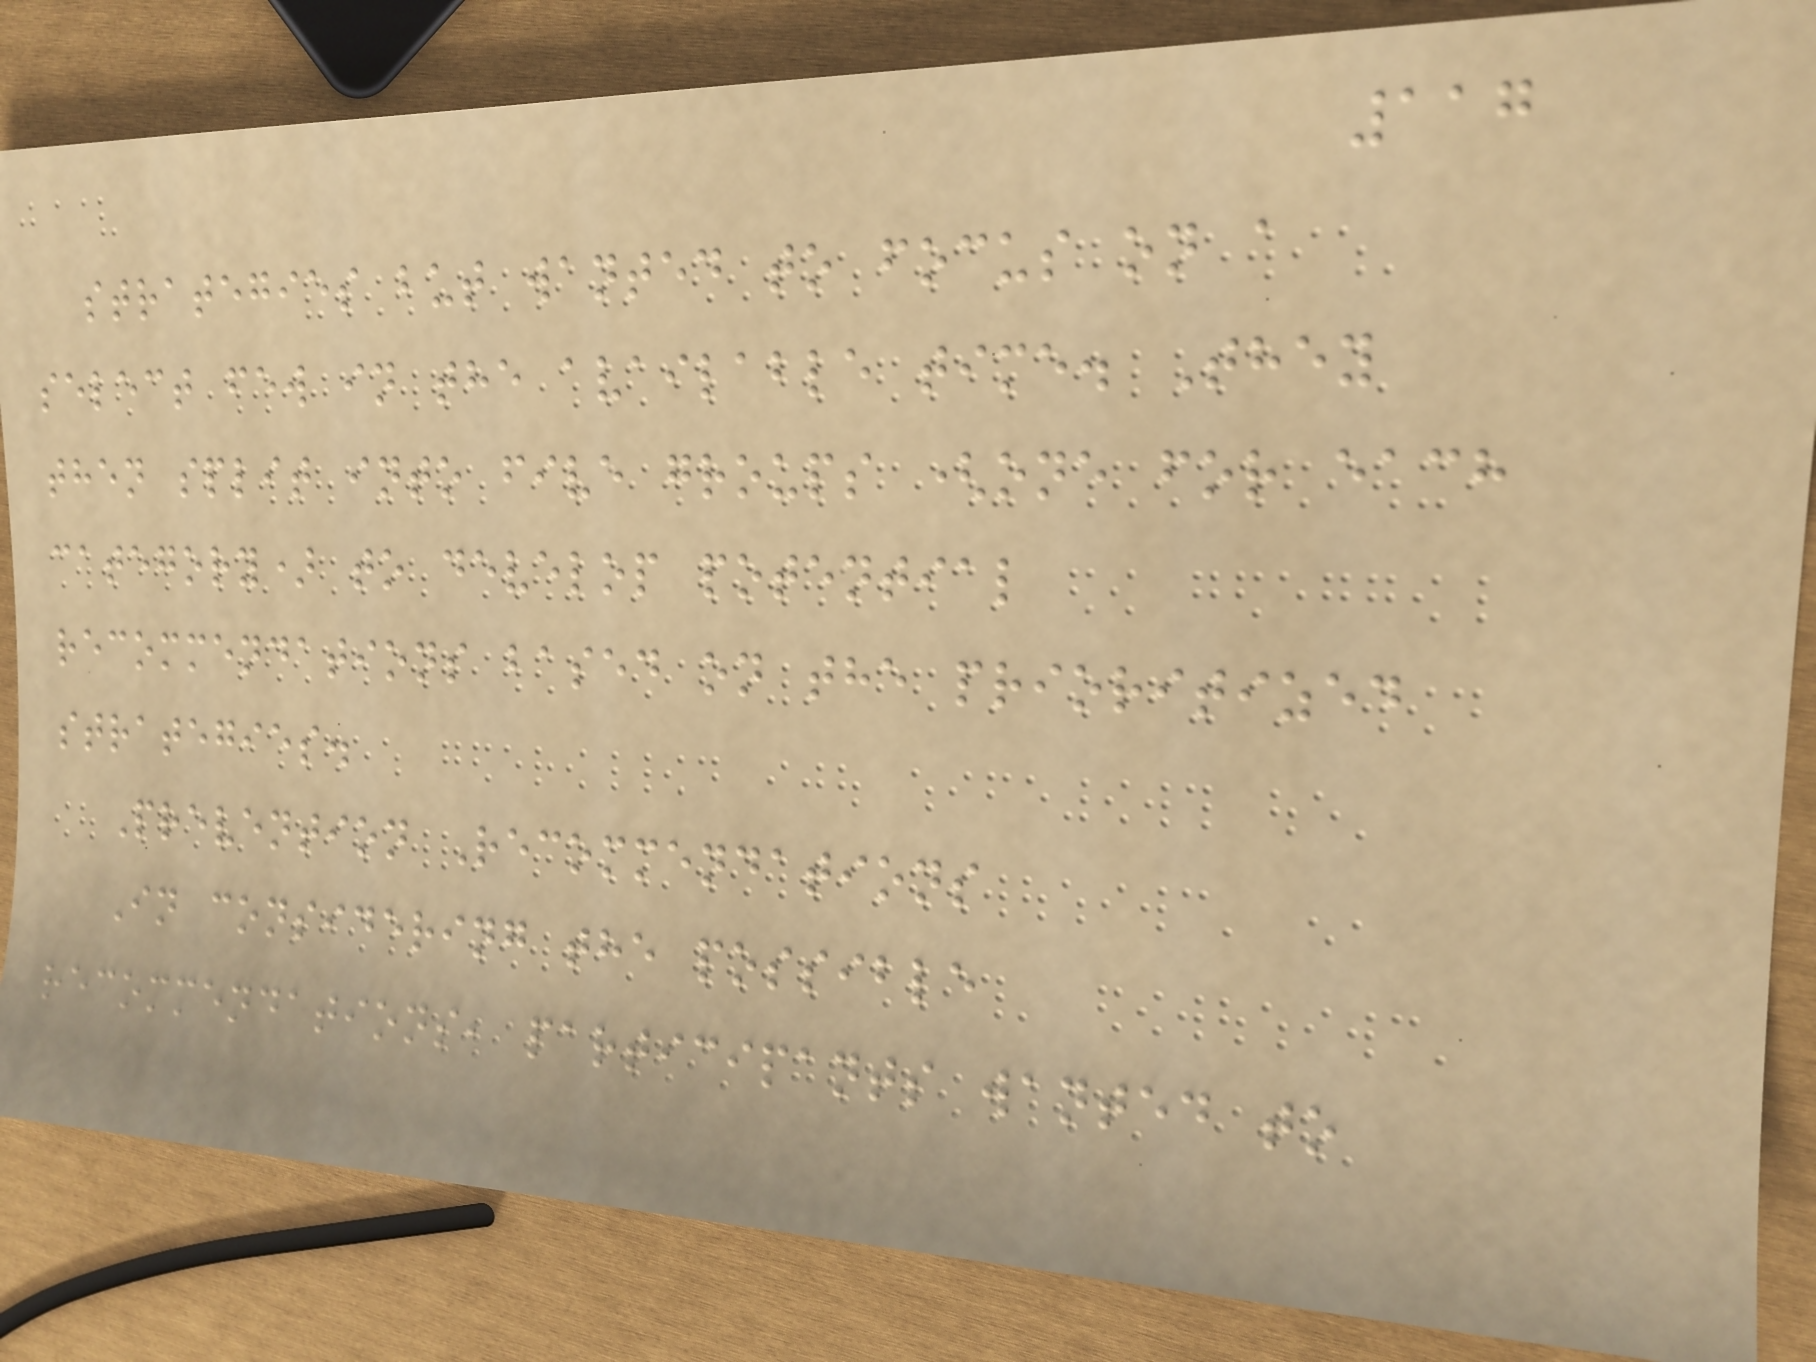117
strategies but wanted to focus on a
select few in the available time. They
then split into five groups (one for each
category) to develop potential
recommendations based on the prioritized
strategies.
Prevention Recommendations
In considering the possible
recommendations, participants wanted to
